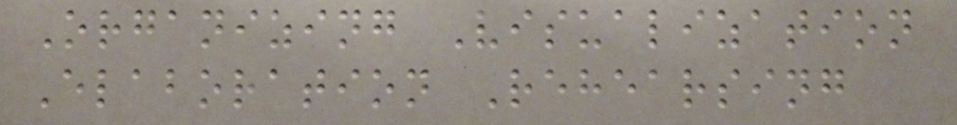Organizing Visualization
Elaboration Rehearsing
